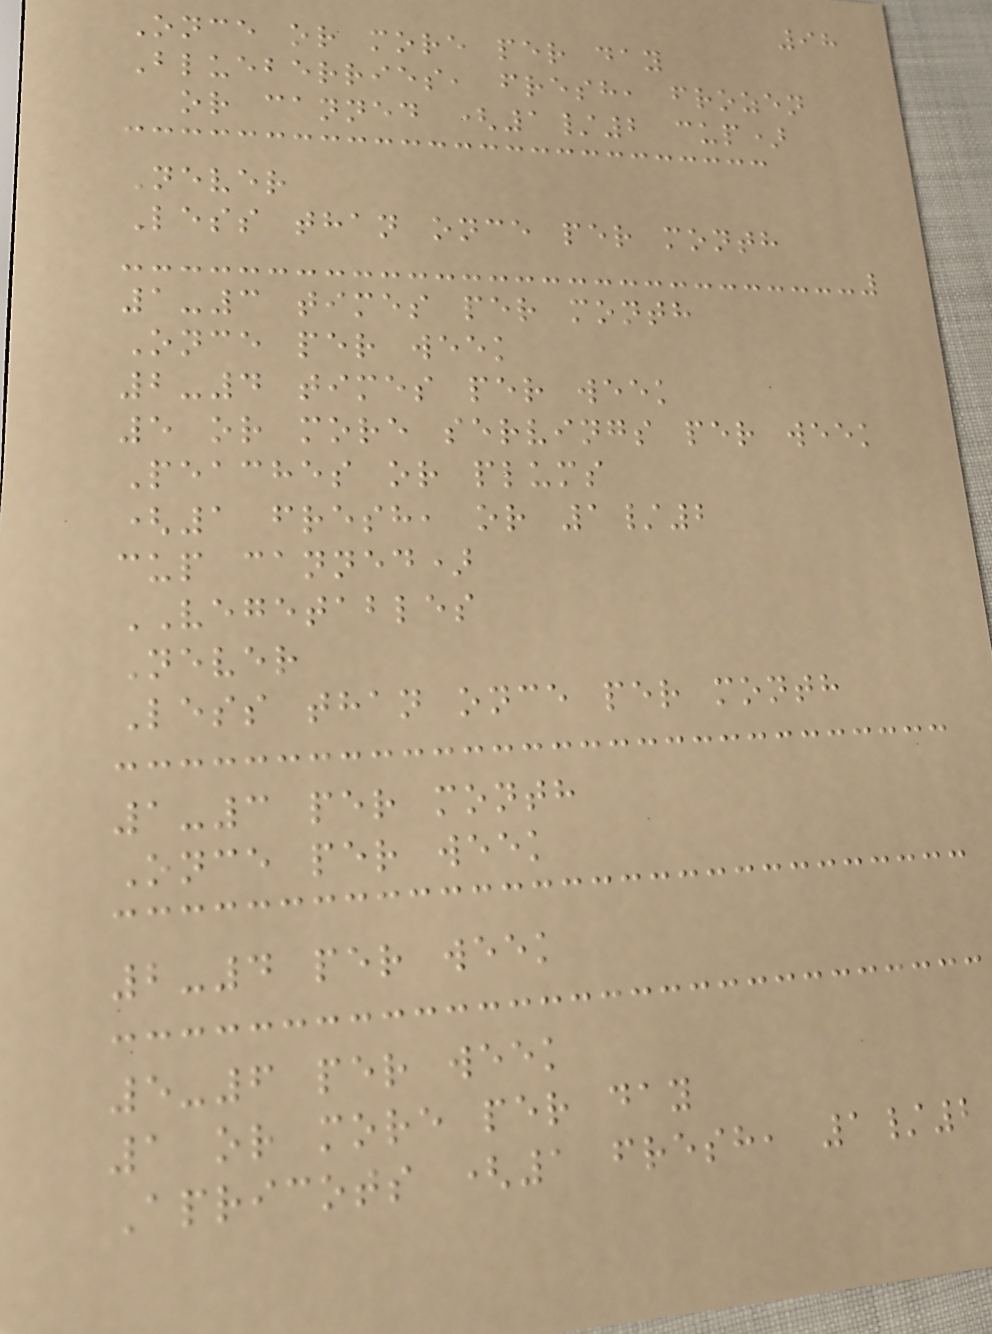98
Once or more per day
Blueberries, fresh, frozen
or canned (1/2 cup)
Never
Less than once per month
1-3 times per month
Once per week
2-4 times per week
5 or more servings per week
Peaches or plums
(1 fresh, or 1/2
cup canned)
VEGETABLES
Never
Less than once per month
1-3 per month
Once per week
2-4 per week
5-6 per week
1 or more per day
Apricots (1 fresh, 1/2
